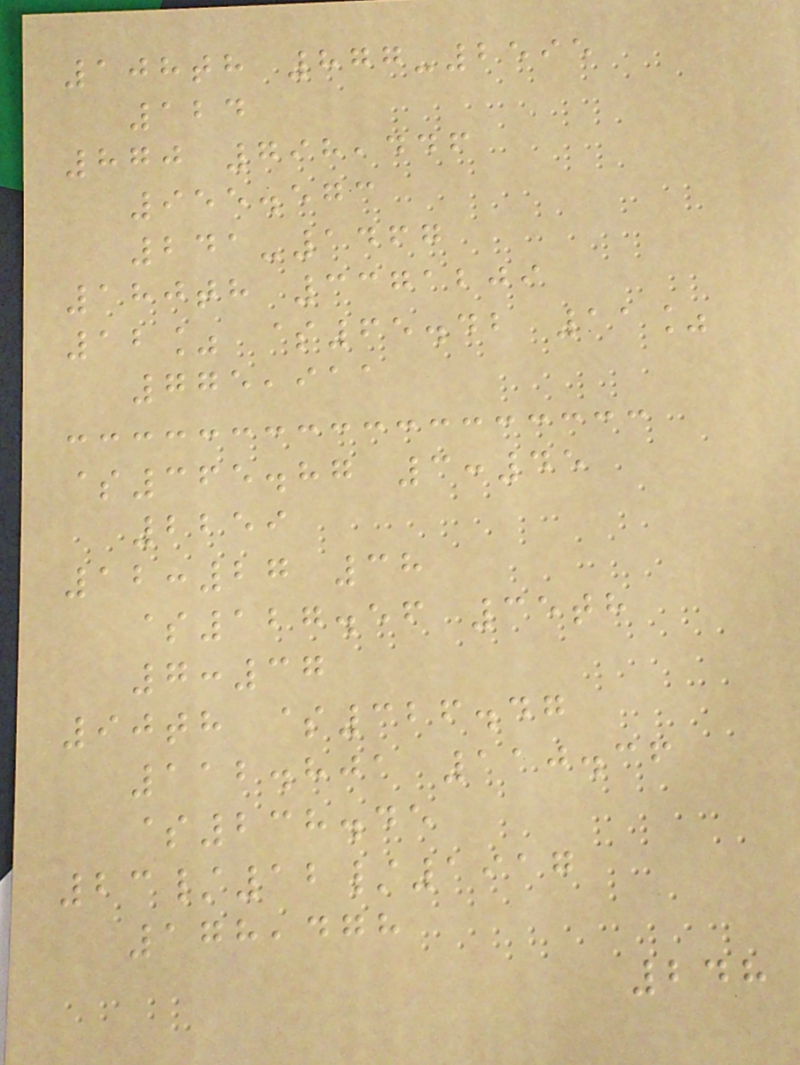108th 877-2595
124
870 798,446
955.573
241-1467
180th 3371209
12% $65.42 11%
775,911
$365.87 3:45
2259
12:27 38
$127.56 35th
7:37
90th $326.47
112.801 110.36
$238.45
23/12/1917
178,478
248
